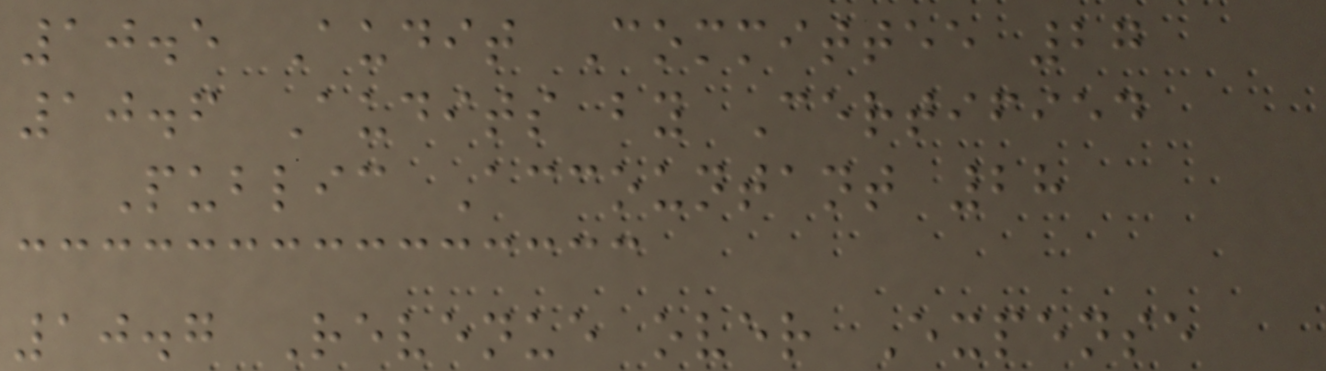10.5 Audit Committee 27
10.6 Audits by Certified
Public Accountant 28
10.7 Revenue over Expense
